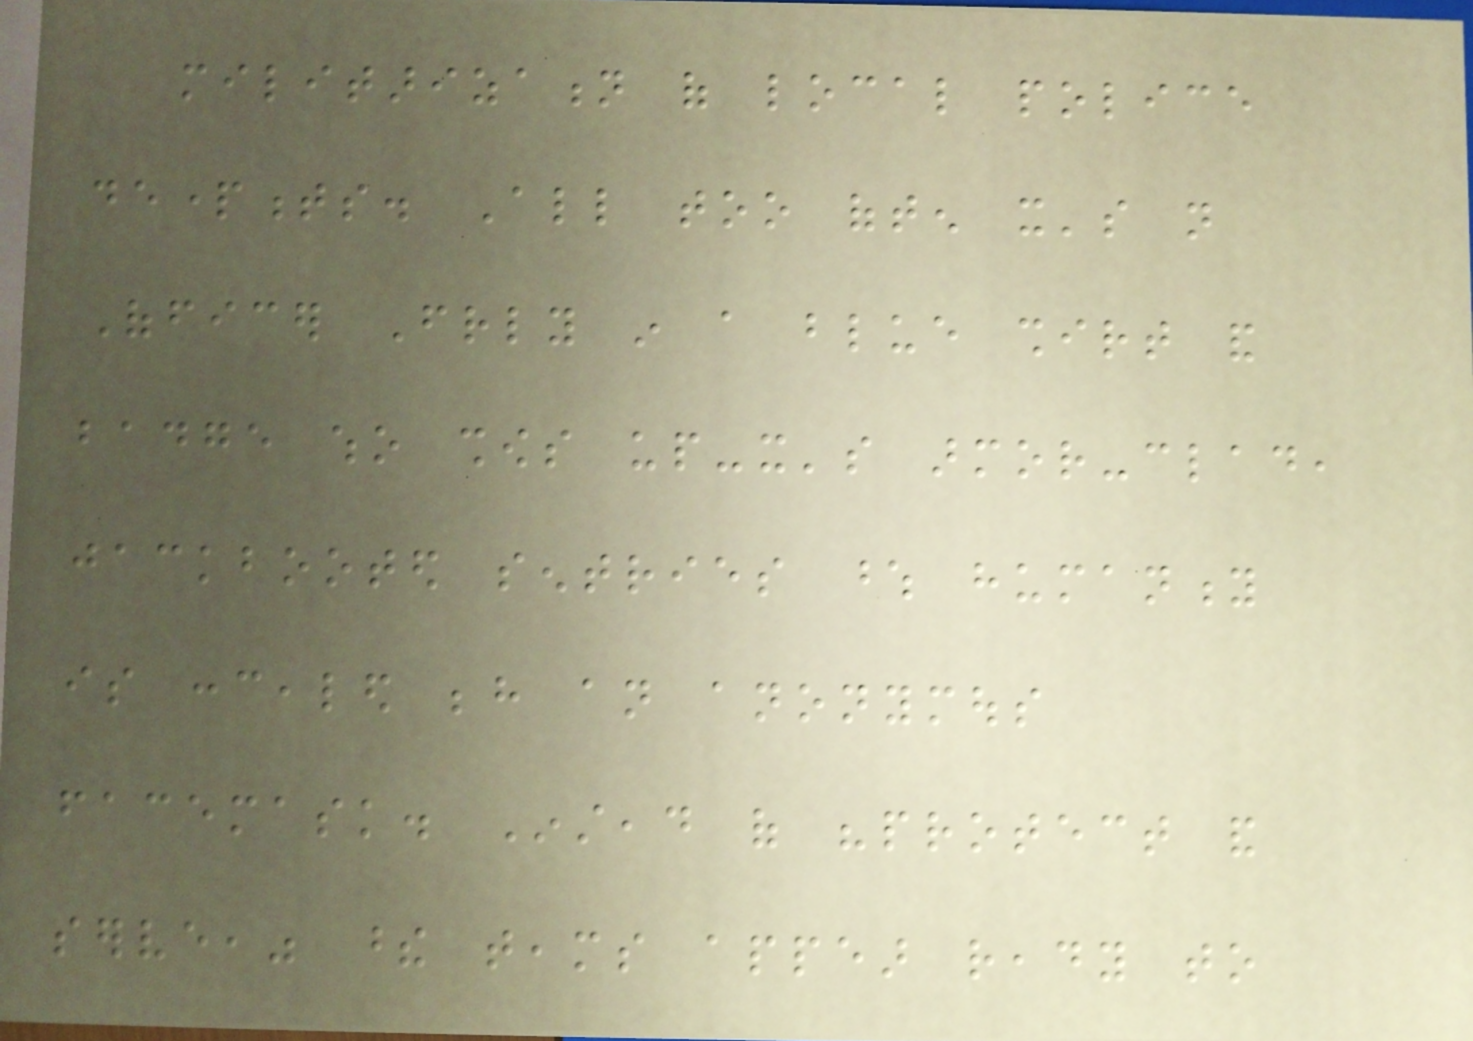militarization of local police
departments. All too often it's not
Officer Friendly in a blue shirt and
badge who shows up-it's armor-clad,
jackbooted sentries whose humanity
is concealed behind an anonymous
facemask. Instead of "protect and
serve," these teams appear ready to
